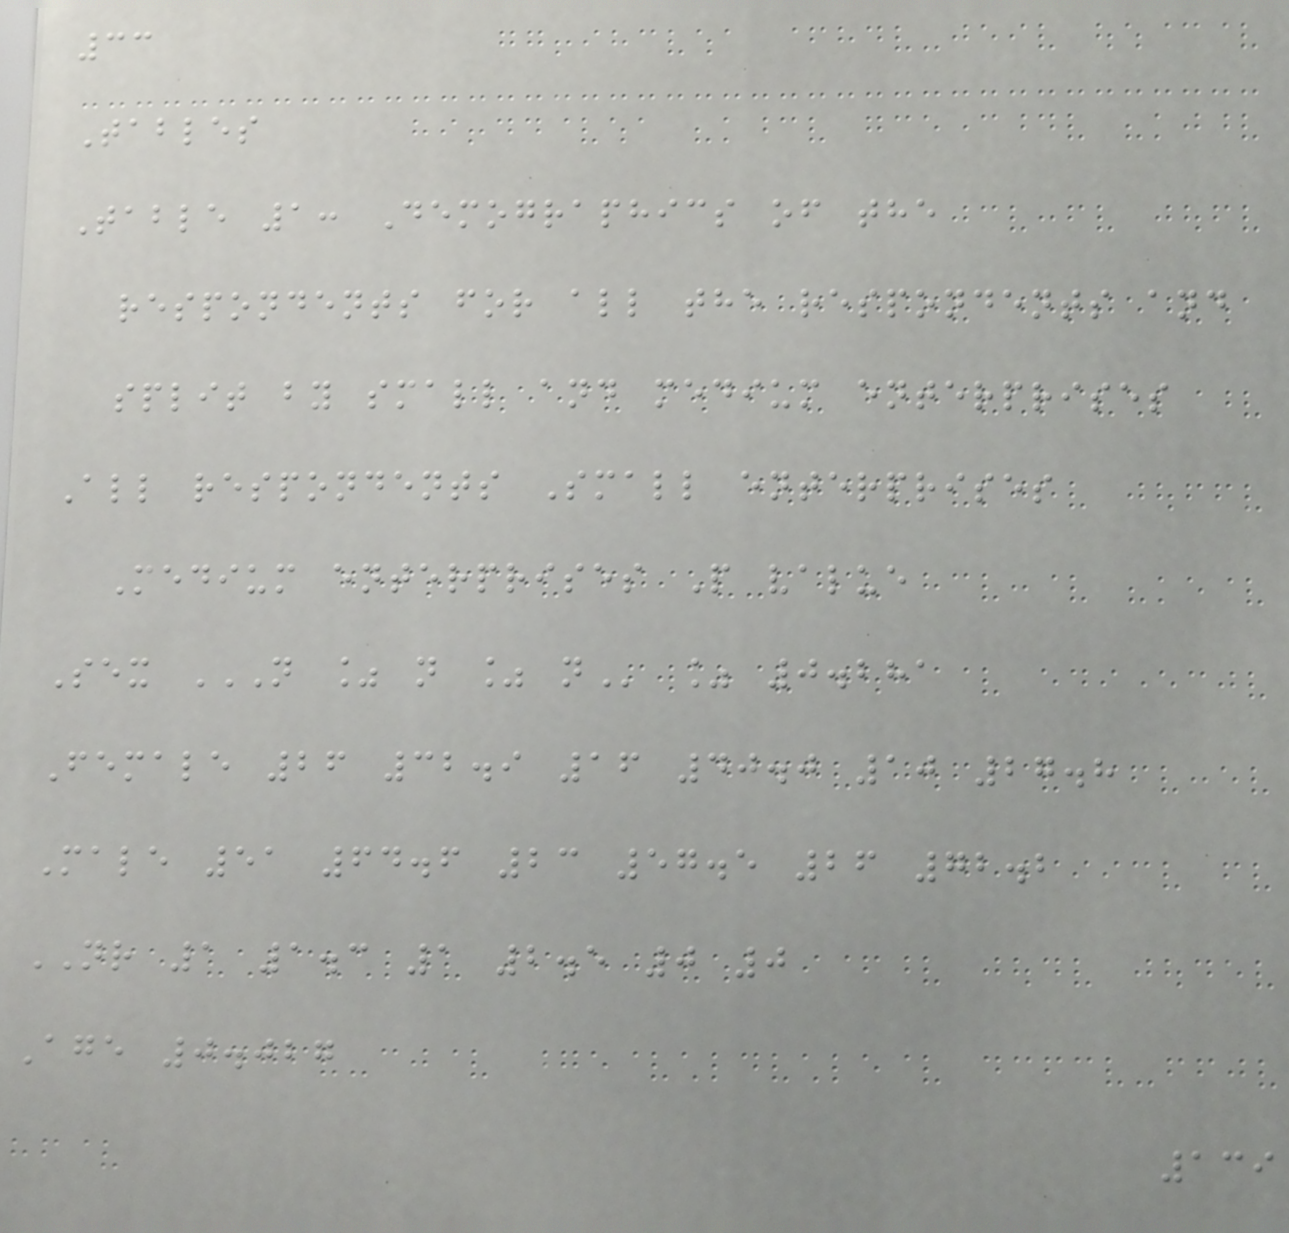33
Tables
Table 1: Demographics of the
respondents for all the respondents and
split by small and medium enterprises
All respondents Small enterprises
Medium enterprises P value
Sex N % N % N % 0.281
Female 26 32.9 16 40.0 10 27.8
Male 51 64.6 23 57.5 26 72.2
NR 1 1.3 1 2.5 0 0
Age 0.027
139
